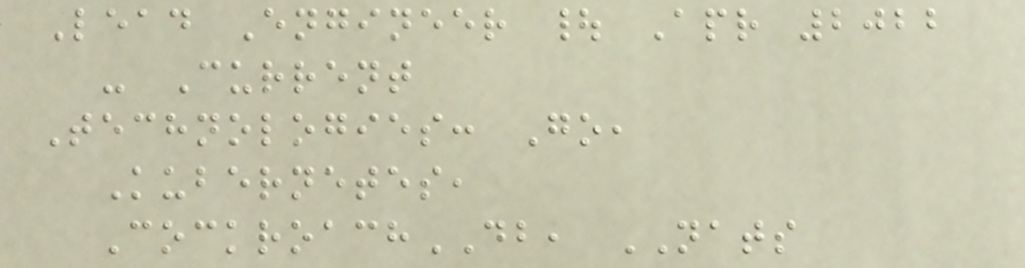Lead Engineer | Apr 2022
- Current
Technologies: Go,
Kubernetes,
CockroachDB, NATS
